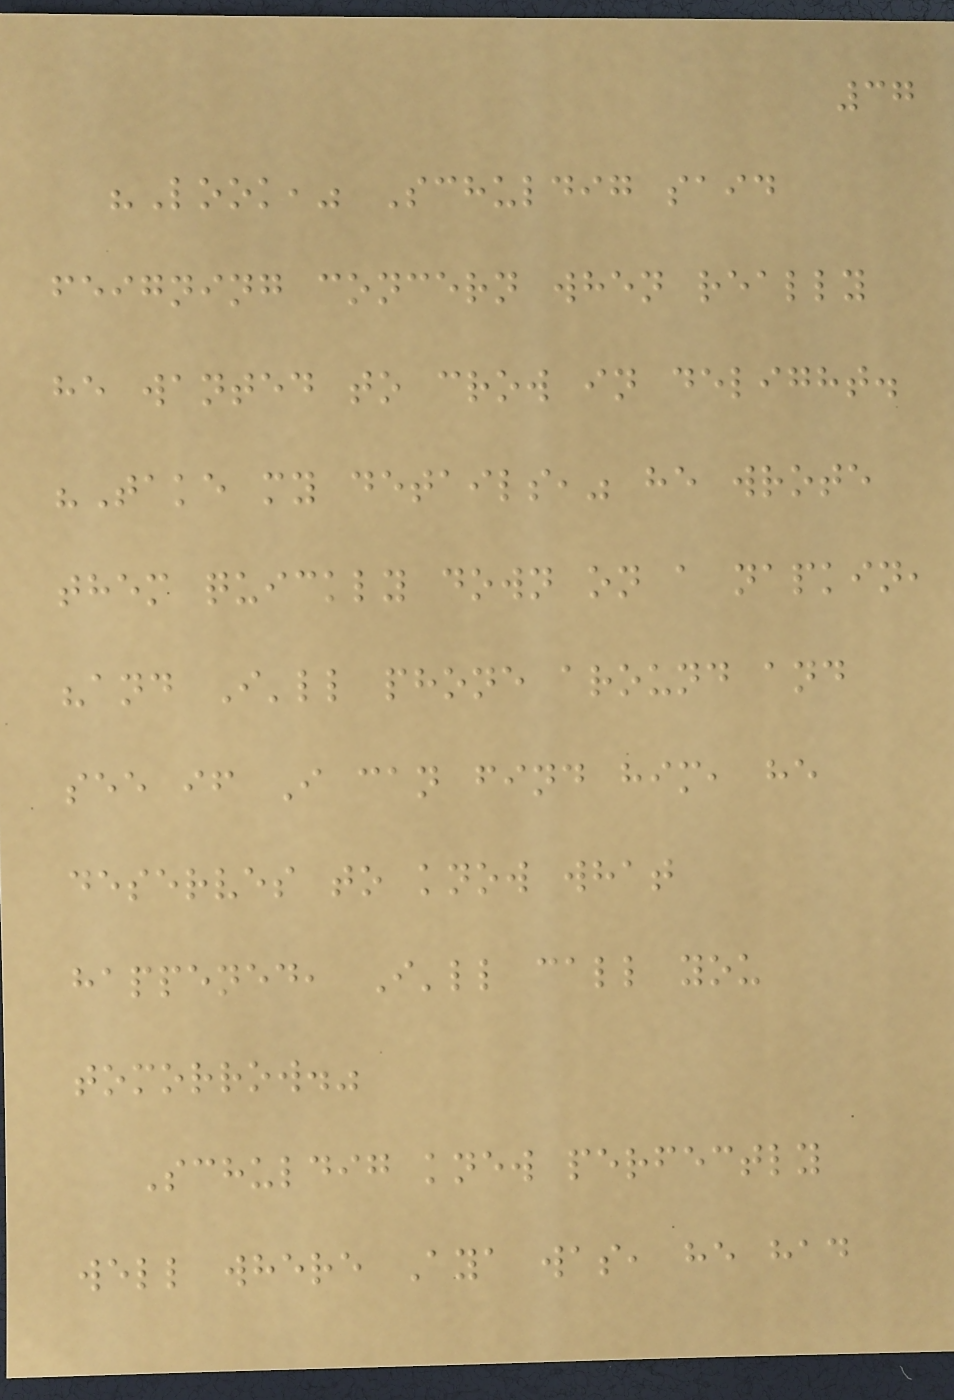37
"Look," Schuldig said
feigning concern when really
he wanted to crow in delight.
"Take my details," he wrote
them quickly down on a napkin,
"and I'll phone around and
see if I can find him, he
deserves to know what
happened, I'll call you
tomorrow."
Schuldig knew perfectly
well where Aya was, he had
